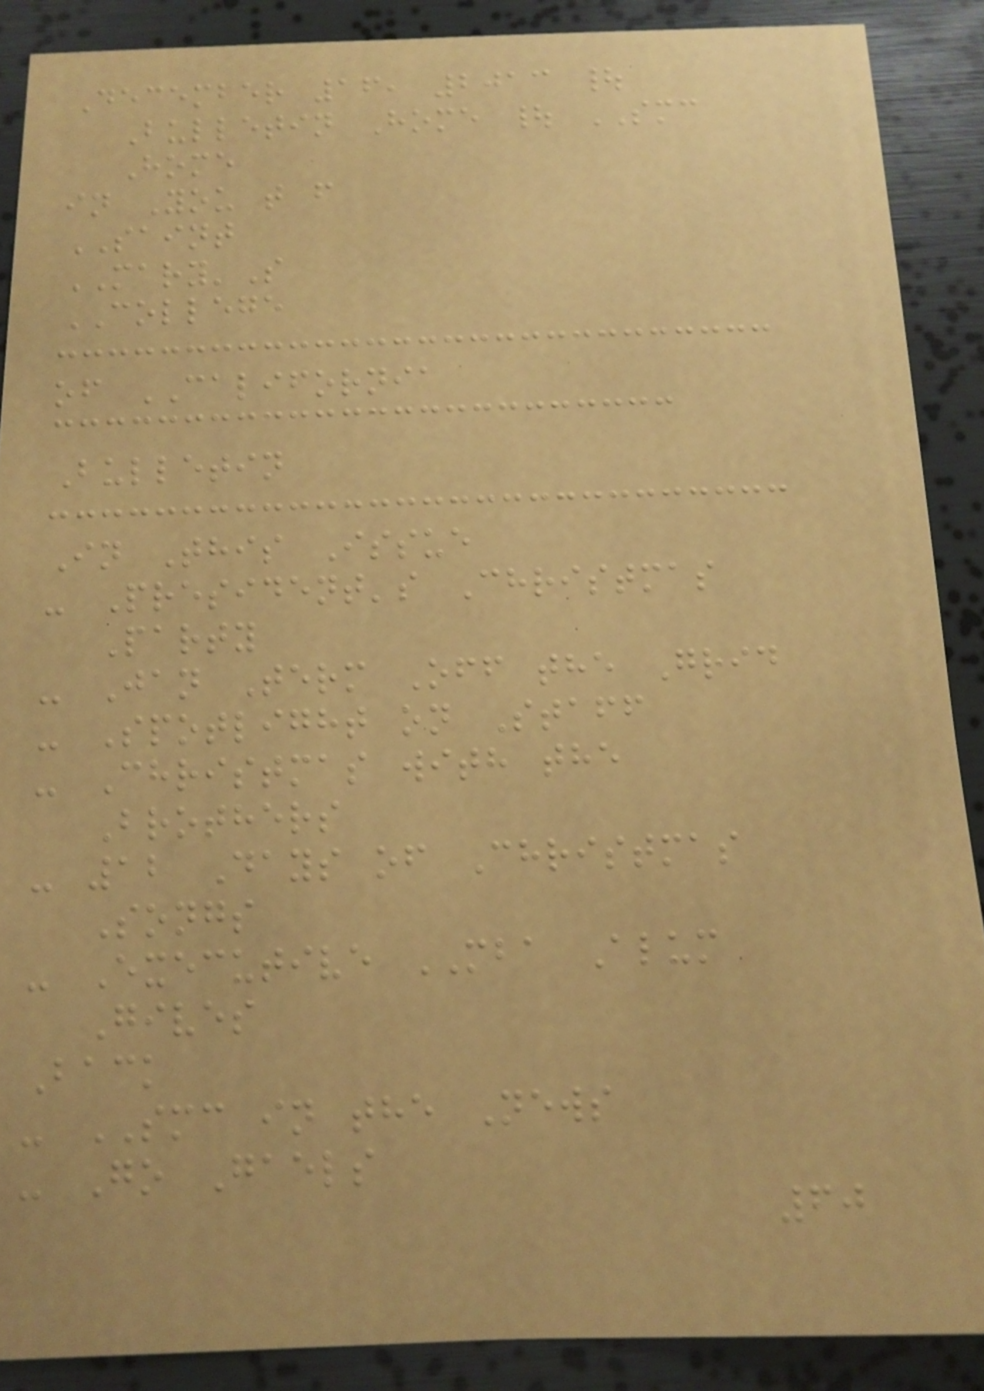December 16, 2013 |
Bulletin Home | SMC
Home
in You t f
SAINT
MARY'S
COLLEGE
of CALIFORNIA
Bulletin
In This Issue
- President's Christmas
Party
- Jan Term Off the Grid
- Spotlight on Staff
- Christmas with the
Brothers
- 12 Days of Christmas
Songs
- Executive MBA Alum
Gives
Back
- SMC in the News
- Go Gaels
60
